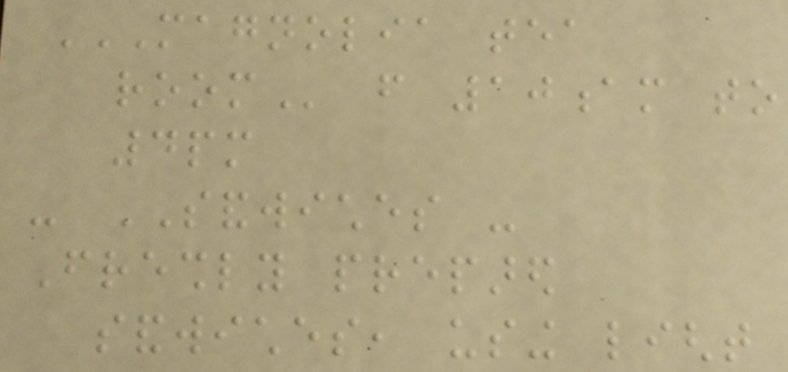MAGNOLIA TEA
ROOM from 10am to
4pm
- SANDWICHES -
Freshly prepared
sandwiches, using light
